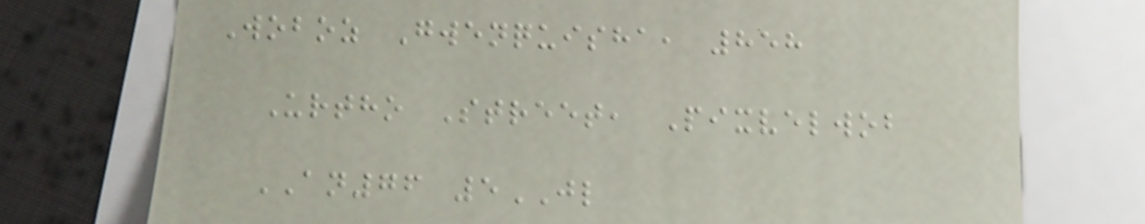Woboz Gwenquisha, 858
Urtho Street, Pixvelwob
AN76 5JL
